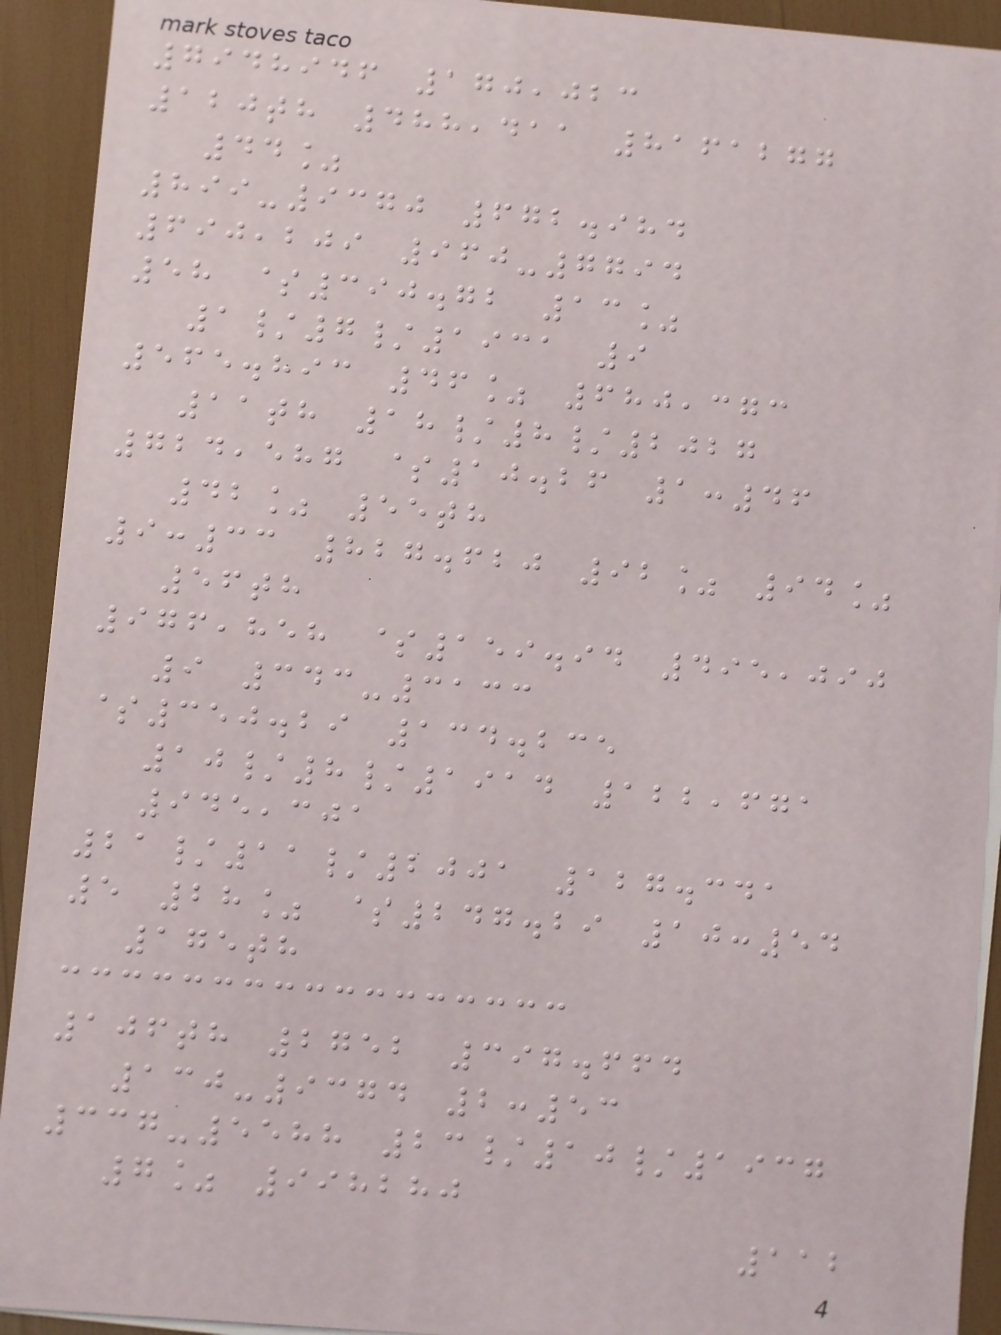7948946 170,023
120th 488,411 8161277
44%
899-9370 672.984
690,209 960-7794
58 $390.72 13%
1/7/1931 9
565.893 46% 680,373
11th 18/8/2027
724,587 $10.26 1:46
42% 55th
9:33 827.620 92% 94%
56th
976,858 $159.94 495,090
9 343-3133
$350.29 134.235
10/8/1914 122,671
945,301
21/11/2001 127.341
5 28% $247.29 10:54
175th
106th 2752 397.664
130-9374 2:53
337-5588 23/10/1937
7% 998280
112
